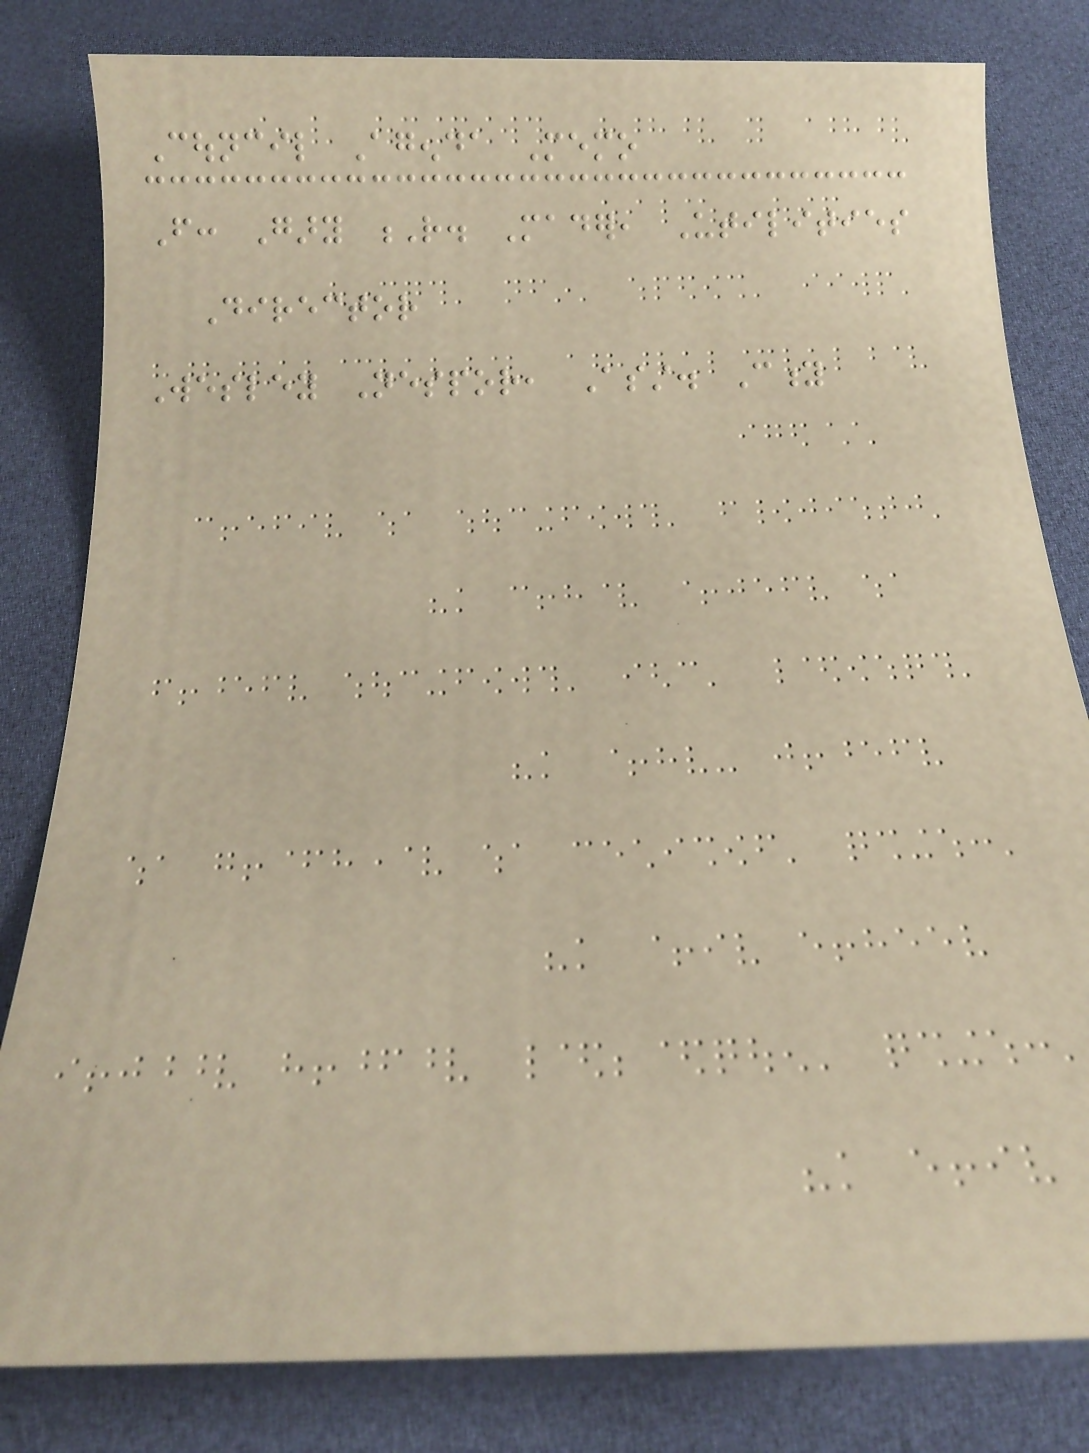Council Agenda Memo
From: Gary R. Mader, Utilities
Director
Wesley Nespor, Asst. City
